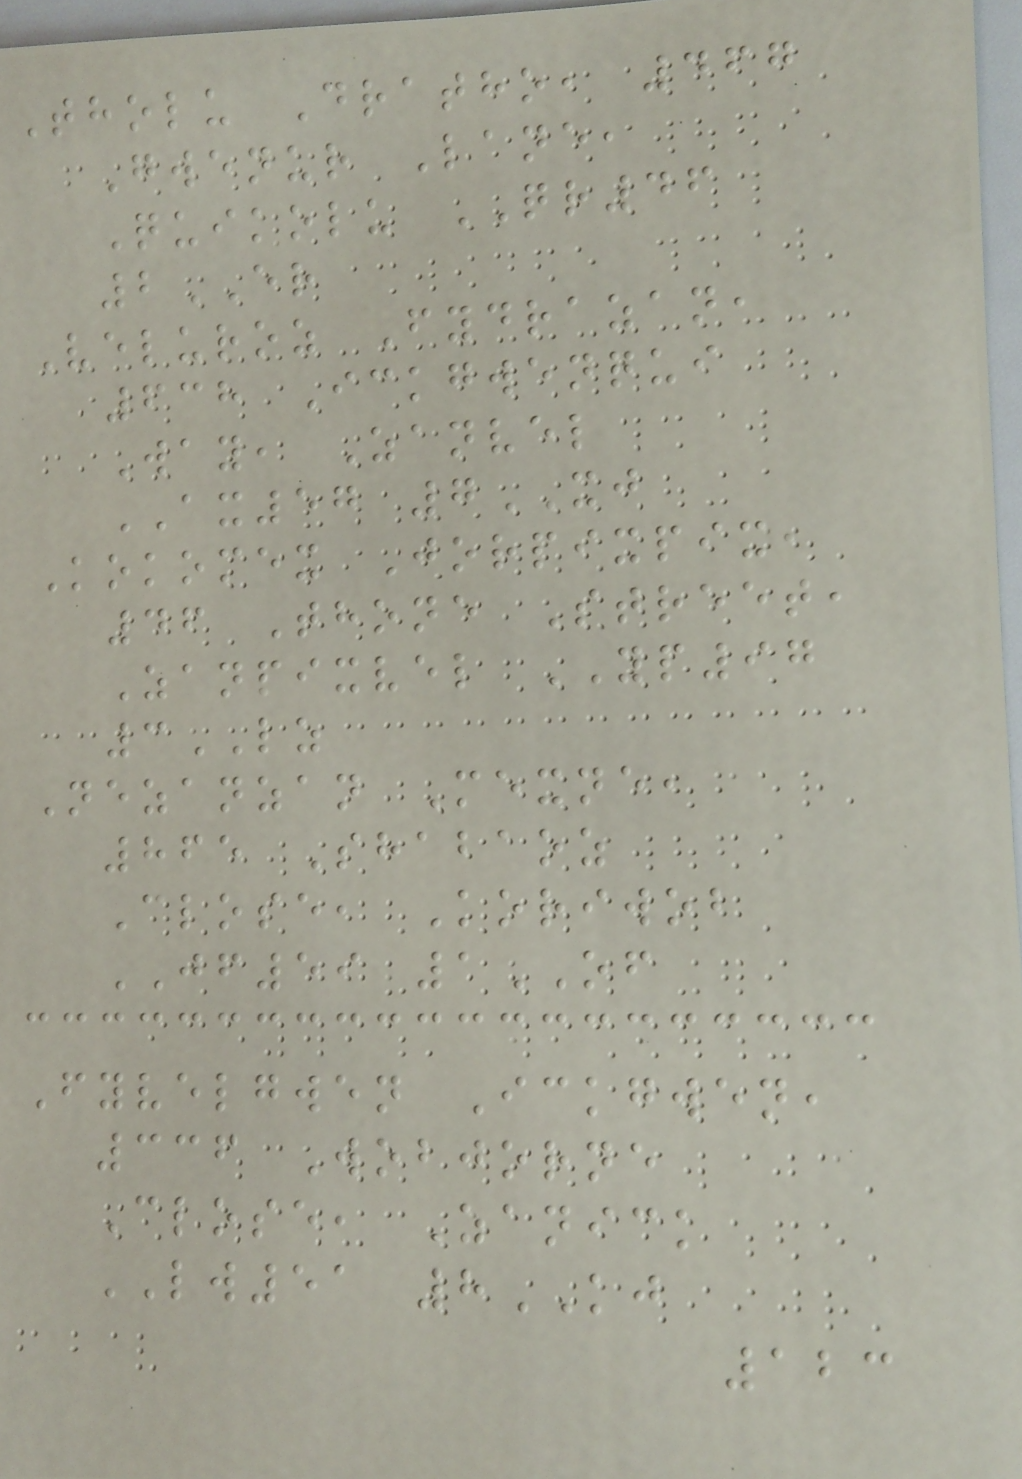Tholu Dratho, 467
Gwenur Lane,
Quikolu QR46
2ER
Veluroz Fydrazan,
638 Ickgwenqui
Way, Zanvel
AX57 7XJ
Kokomex Jorpixpix,
46 Thone Street,
Zanpixvel YP97
3LZ
Nezanzan Mexne,
865 Shabaoz
Close, Koriwob
JF59 1OF
Fyvelgwen Ickgwen,
336 Wobjorne
Close, Zanick
LW51 8KJ
123
